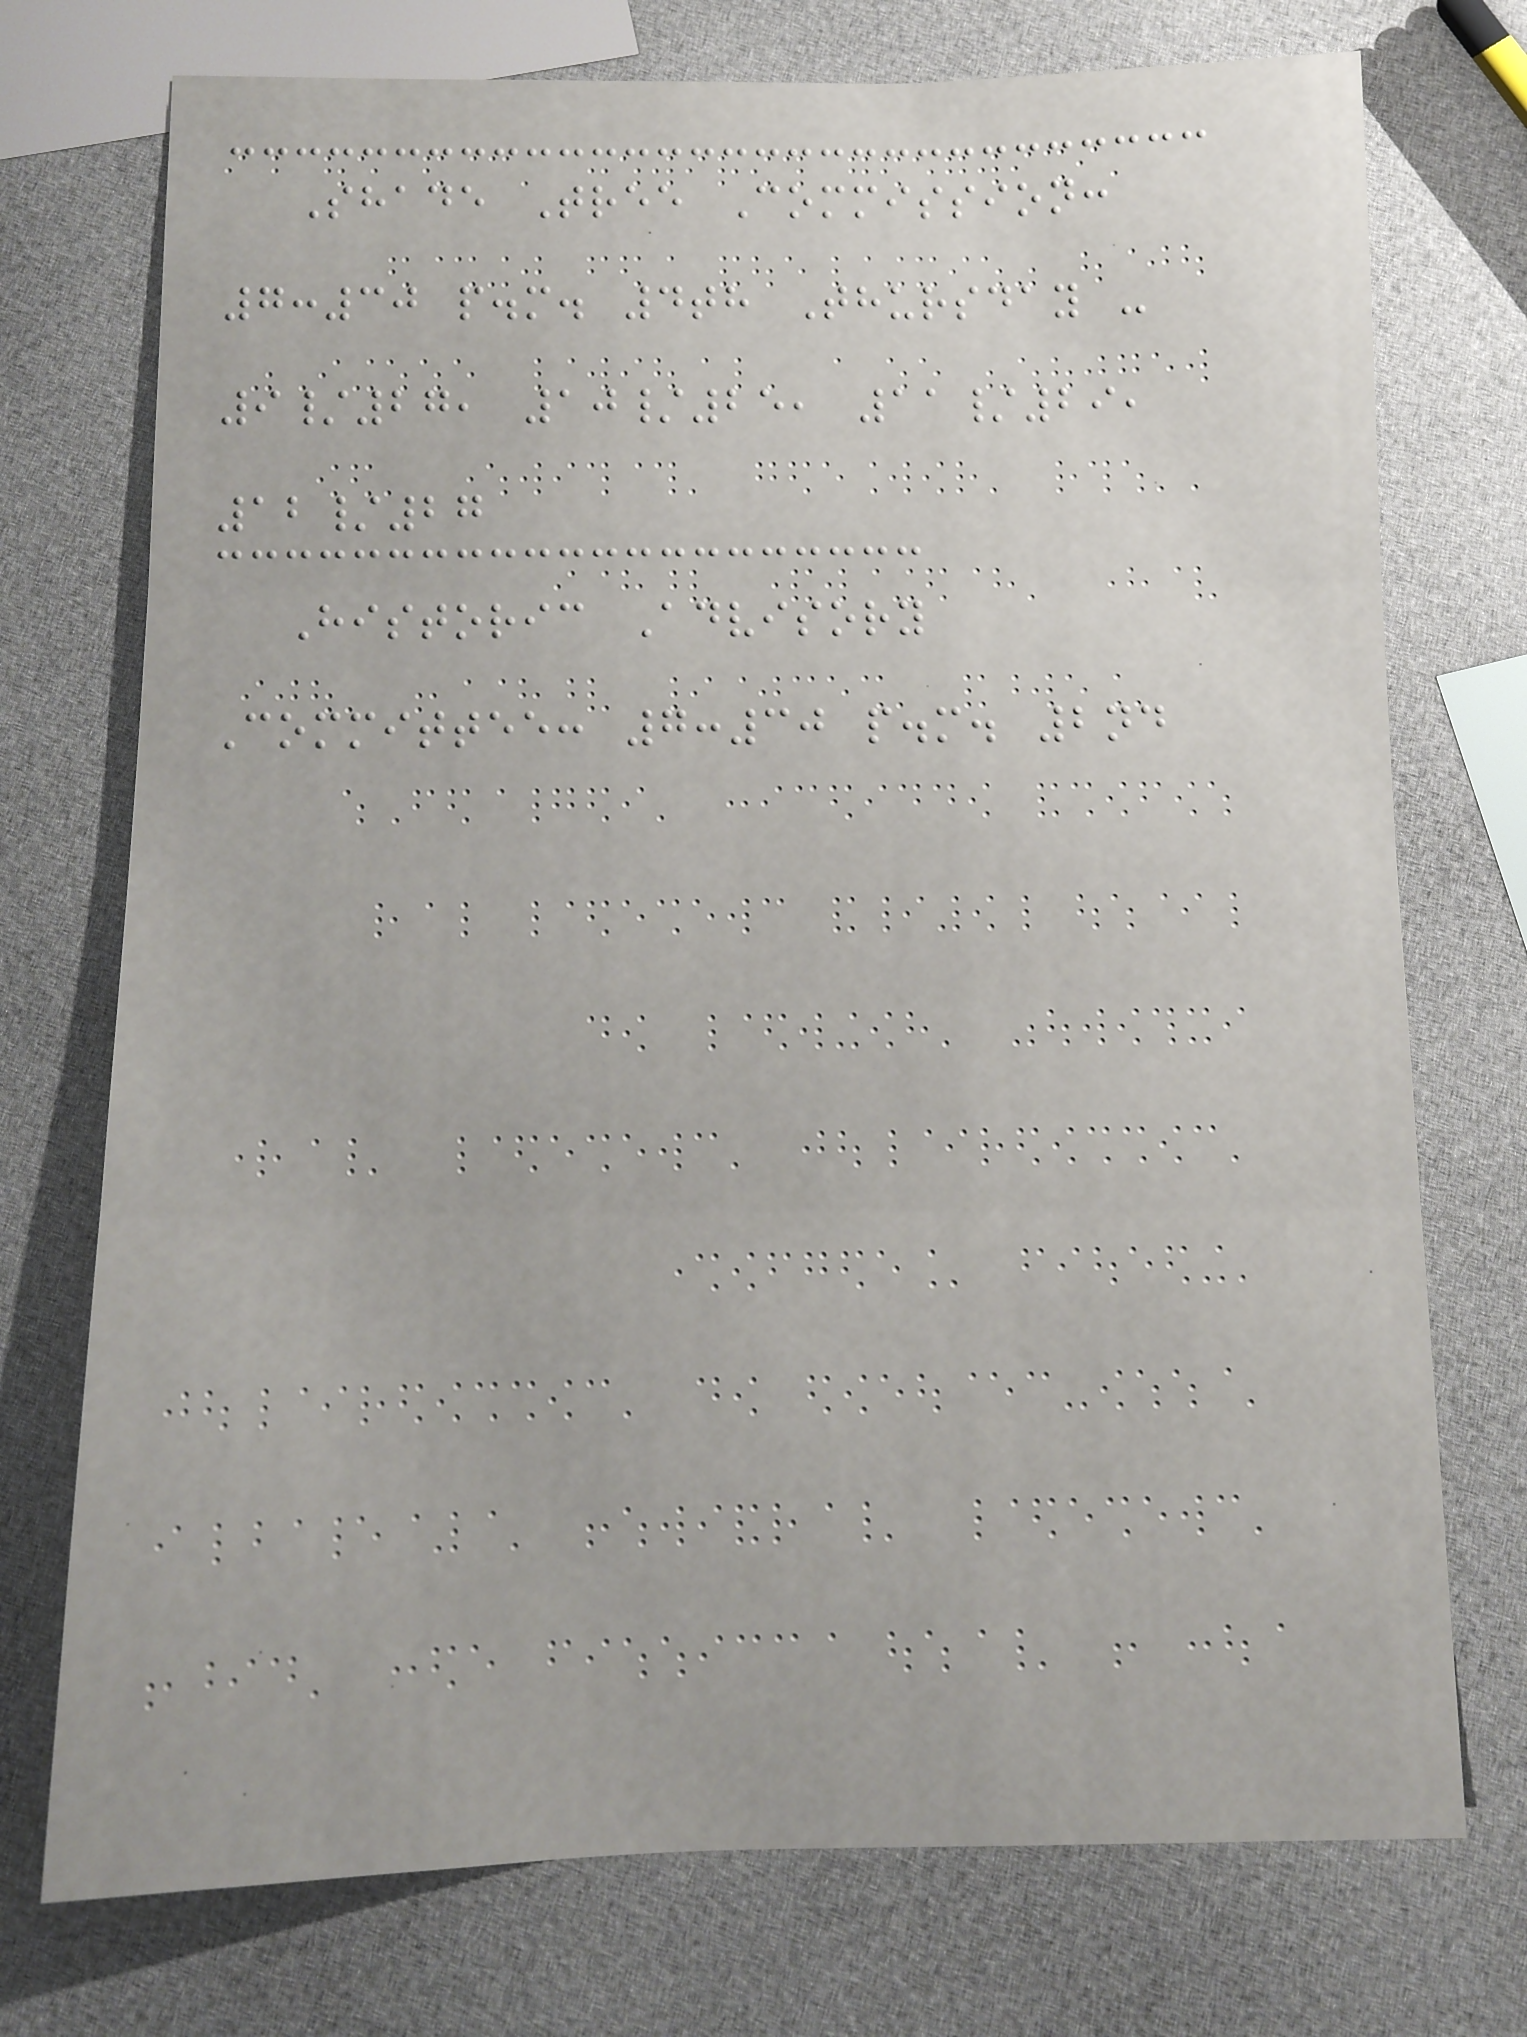Shade Tree Commission:
7:30 p.m. 4th Thursday -
9/27, 10/25, 11/29,
12/27
Historic Advisory
Committee: 7:30 p.m. 2nd
